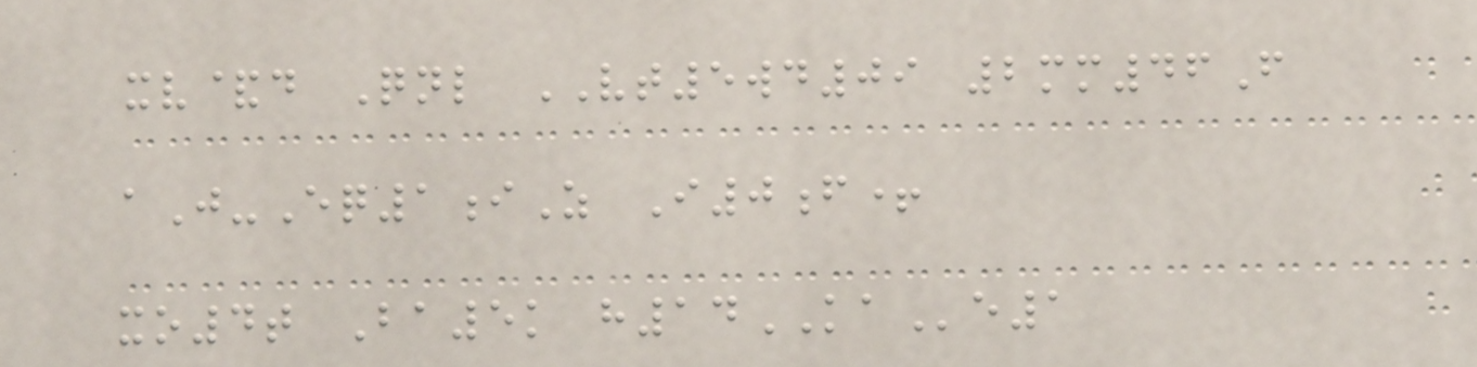xv&d Qnl VT5wd09 2mm46F
aJ-Eq1iZ I0f+
xo4t Ba5k h14KAe1
